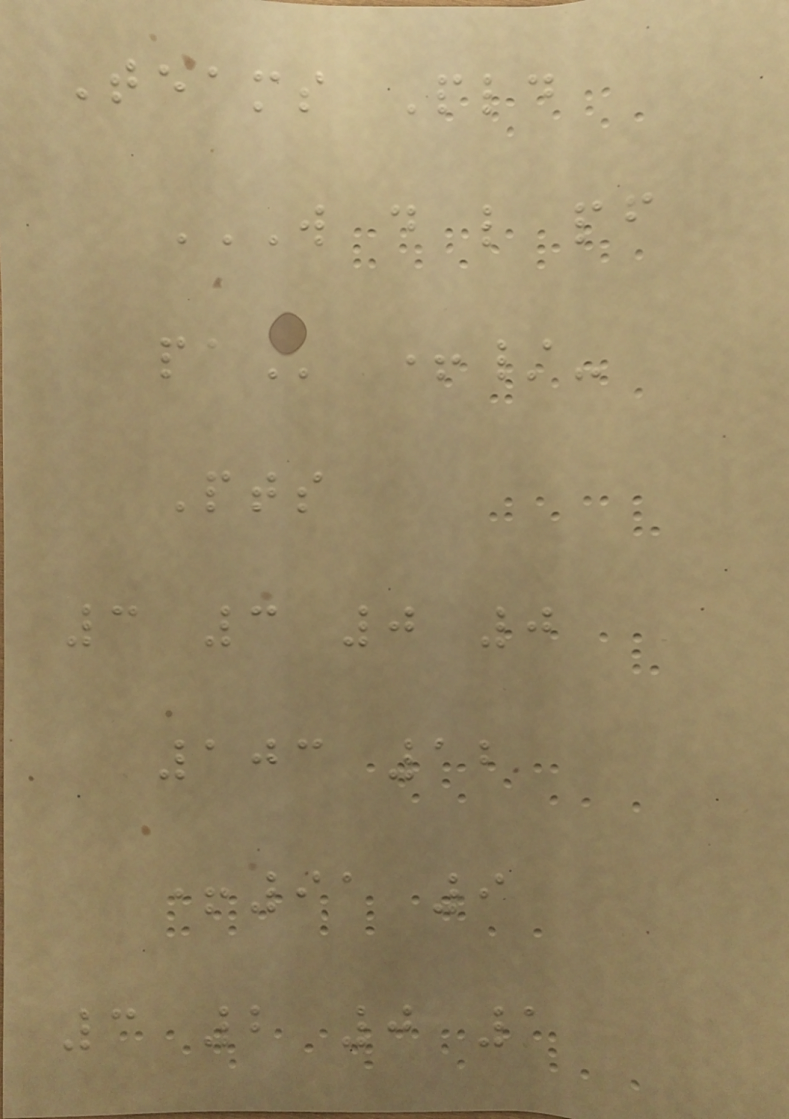Teams Pld
W D L PF
PA +/-
Pts
3 3 0 0
103 12
+91 9
3 2 0 1
